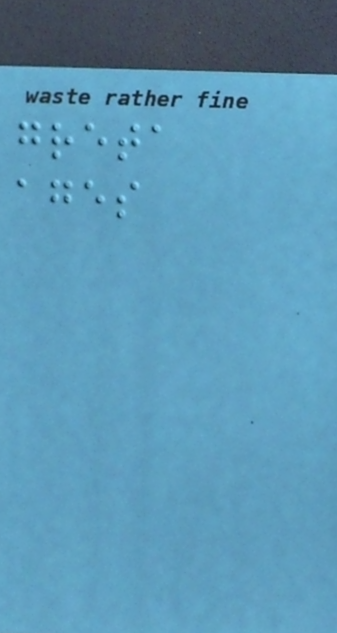greta
ages
